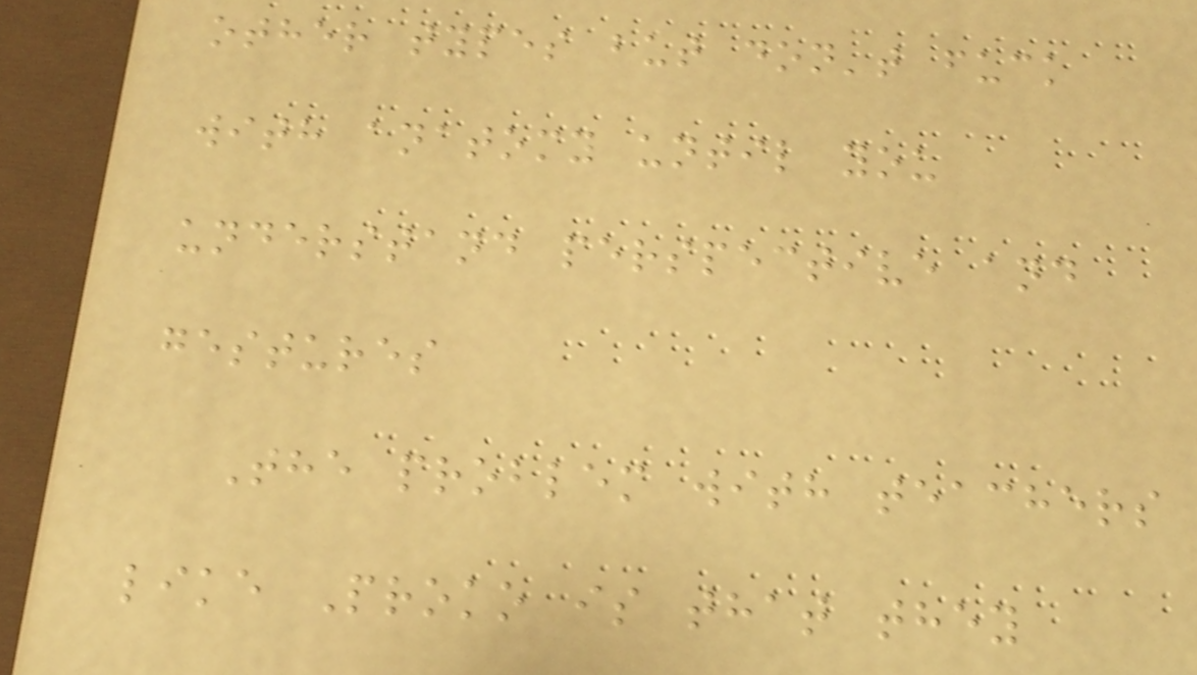other types but don't fuck
with anatomy until you
understand perspective and
gestures
The problem with teachers
like Proko is that they
